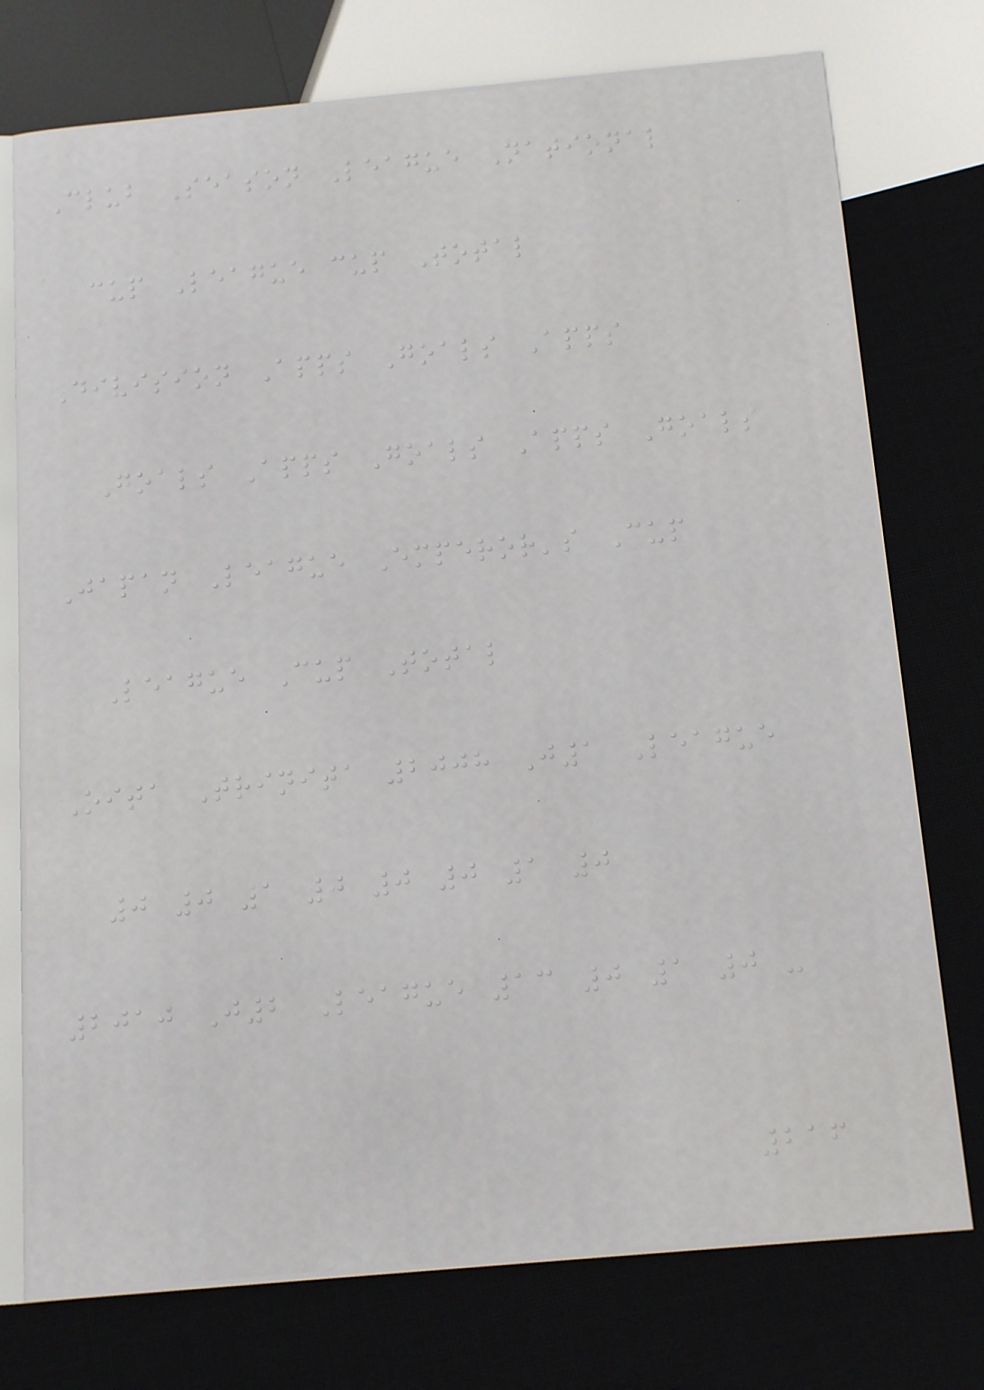Club Season League National
cup League cup Total
Division Apps Goals Apps
Goals Apps Goals Apps Goals
Japan League Emperor's Cup
League Cup Total
Oita Trinita 2008 J1 League
0 0 1 0 0 0 1 0
2010 J2 League 13 0 1 0 -
216
